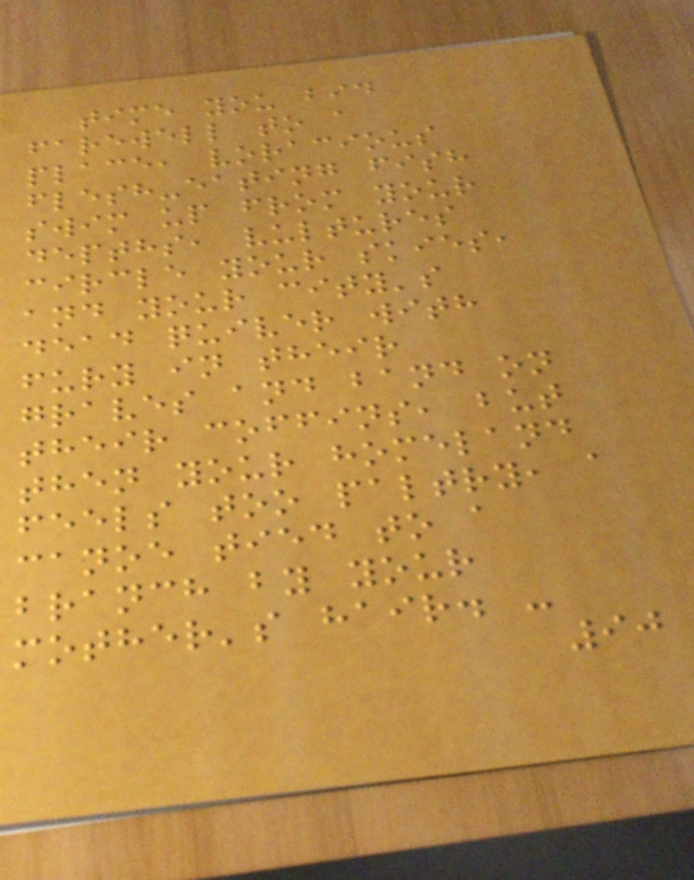time you bid
farewell to a
place, voracious
flesh-eating fish
swim up from your
depths, vultures
circle your skies,
and your city's
dead quiver with
fury in their
graves and band on
their coffins, but
then your homeland
feels too paltry, a
canoe tied to a
branch by your
mother's hair. -
90
